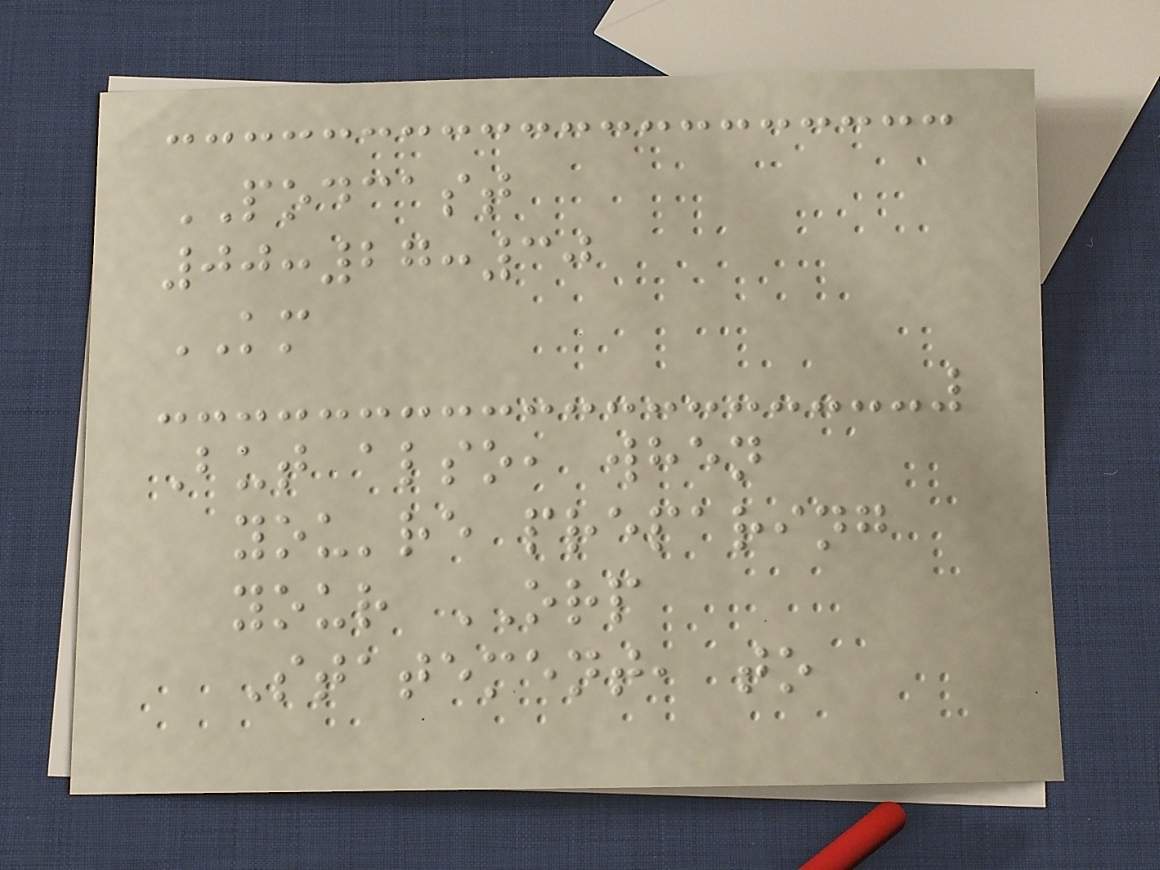PODCAST
00:27:30
KM
But also, when
you're preparing
your ORP
Statement, to
